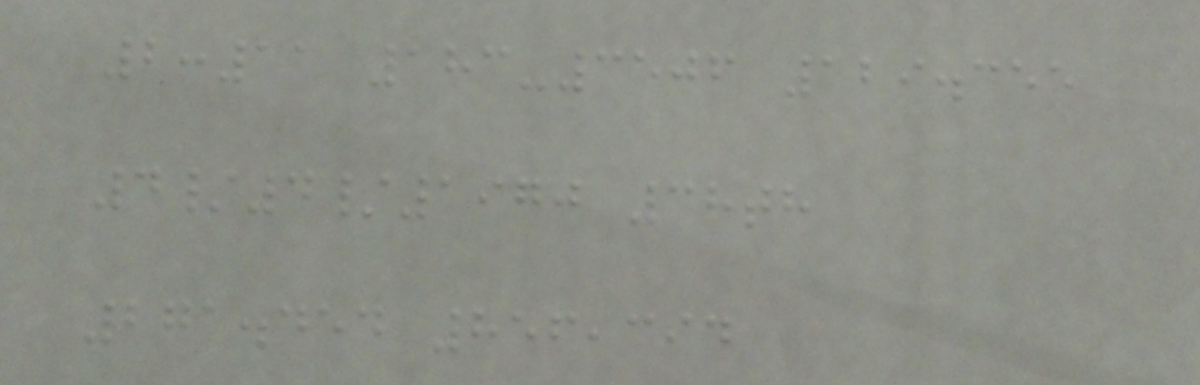2:11 183-3506 129.355
4/4/1970 38th
271.454 856,394
